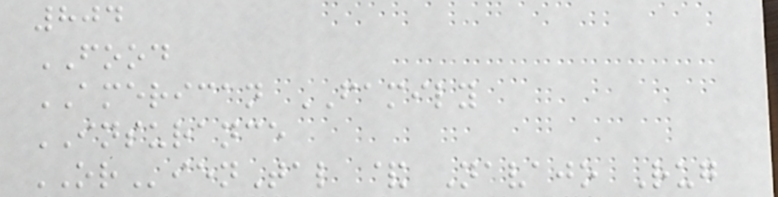804
FOOD
AMERICAN FAMILY
INSURANCE
ORienTal & Navajo Rug
